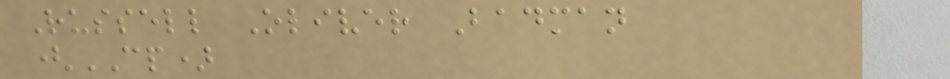Russell Oliver Badman
(CP)
